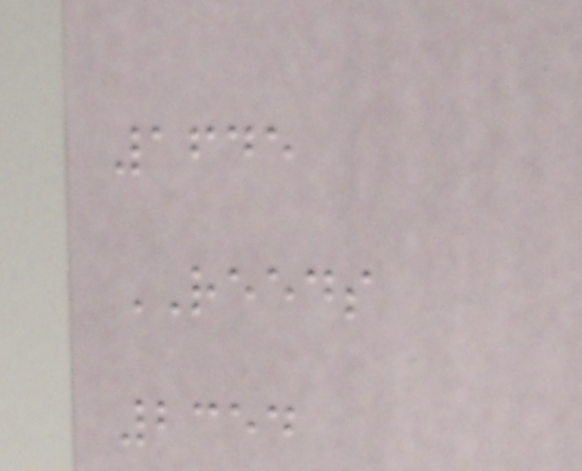1645
REEDS
2354
